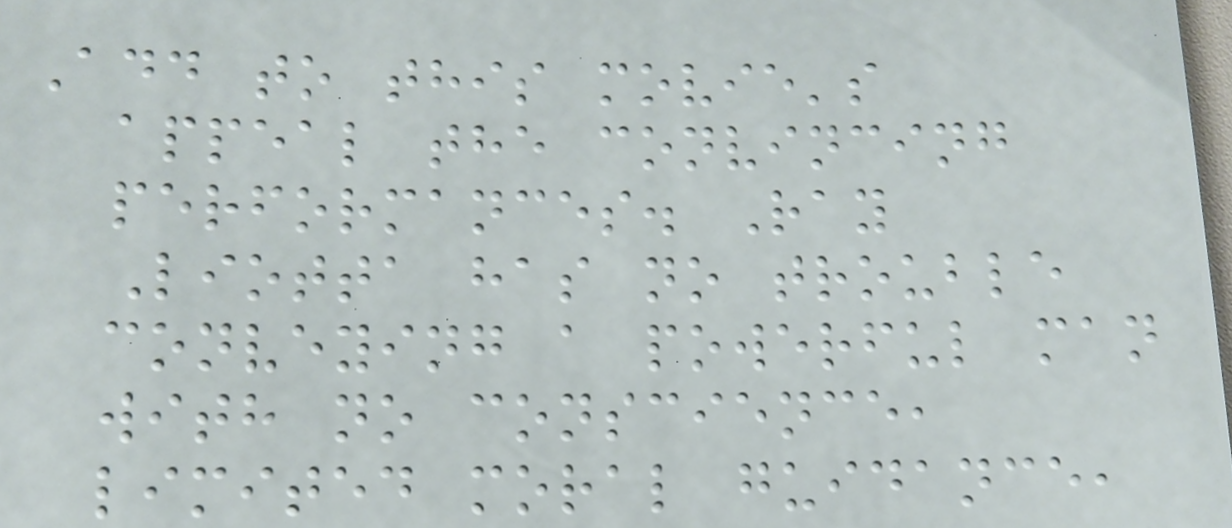Add to this movie's
appeal the convincing
performances. Ray
Liotta has no trouble
conveying a powerful man
with no conscience,
limited moral guidance,
